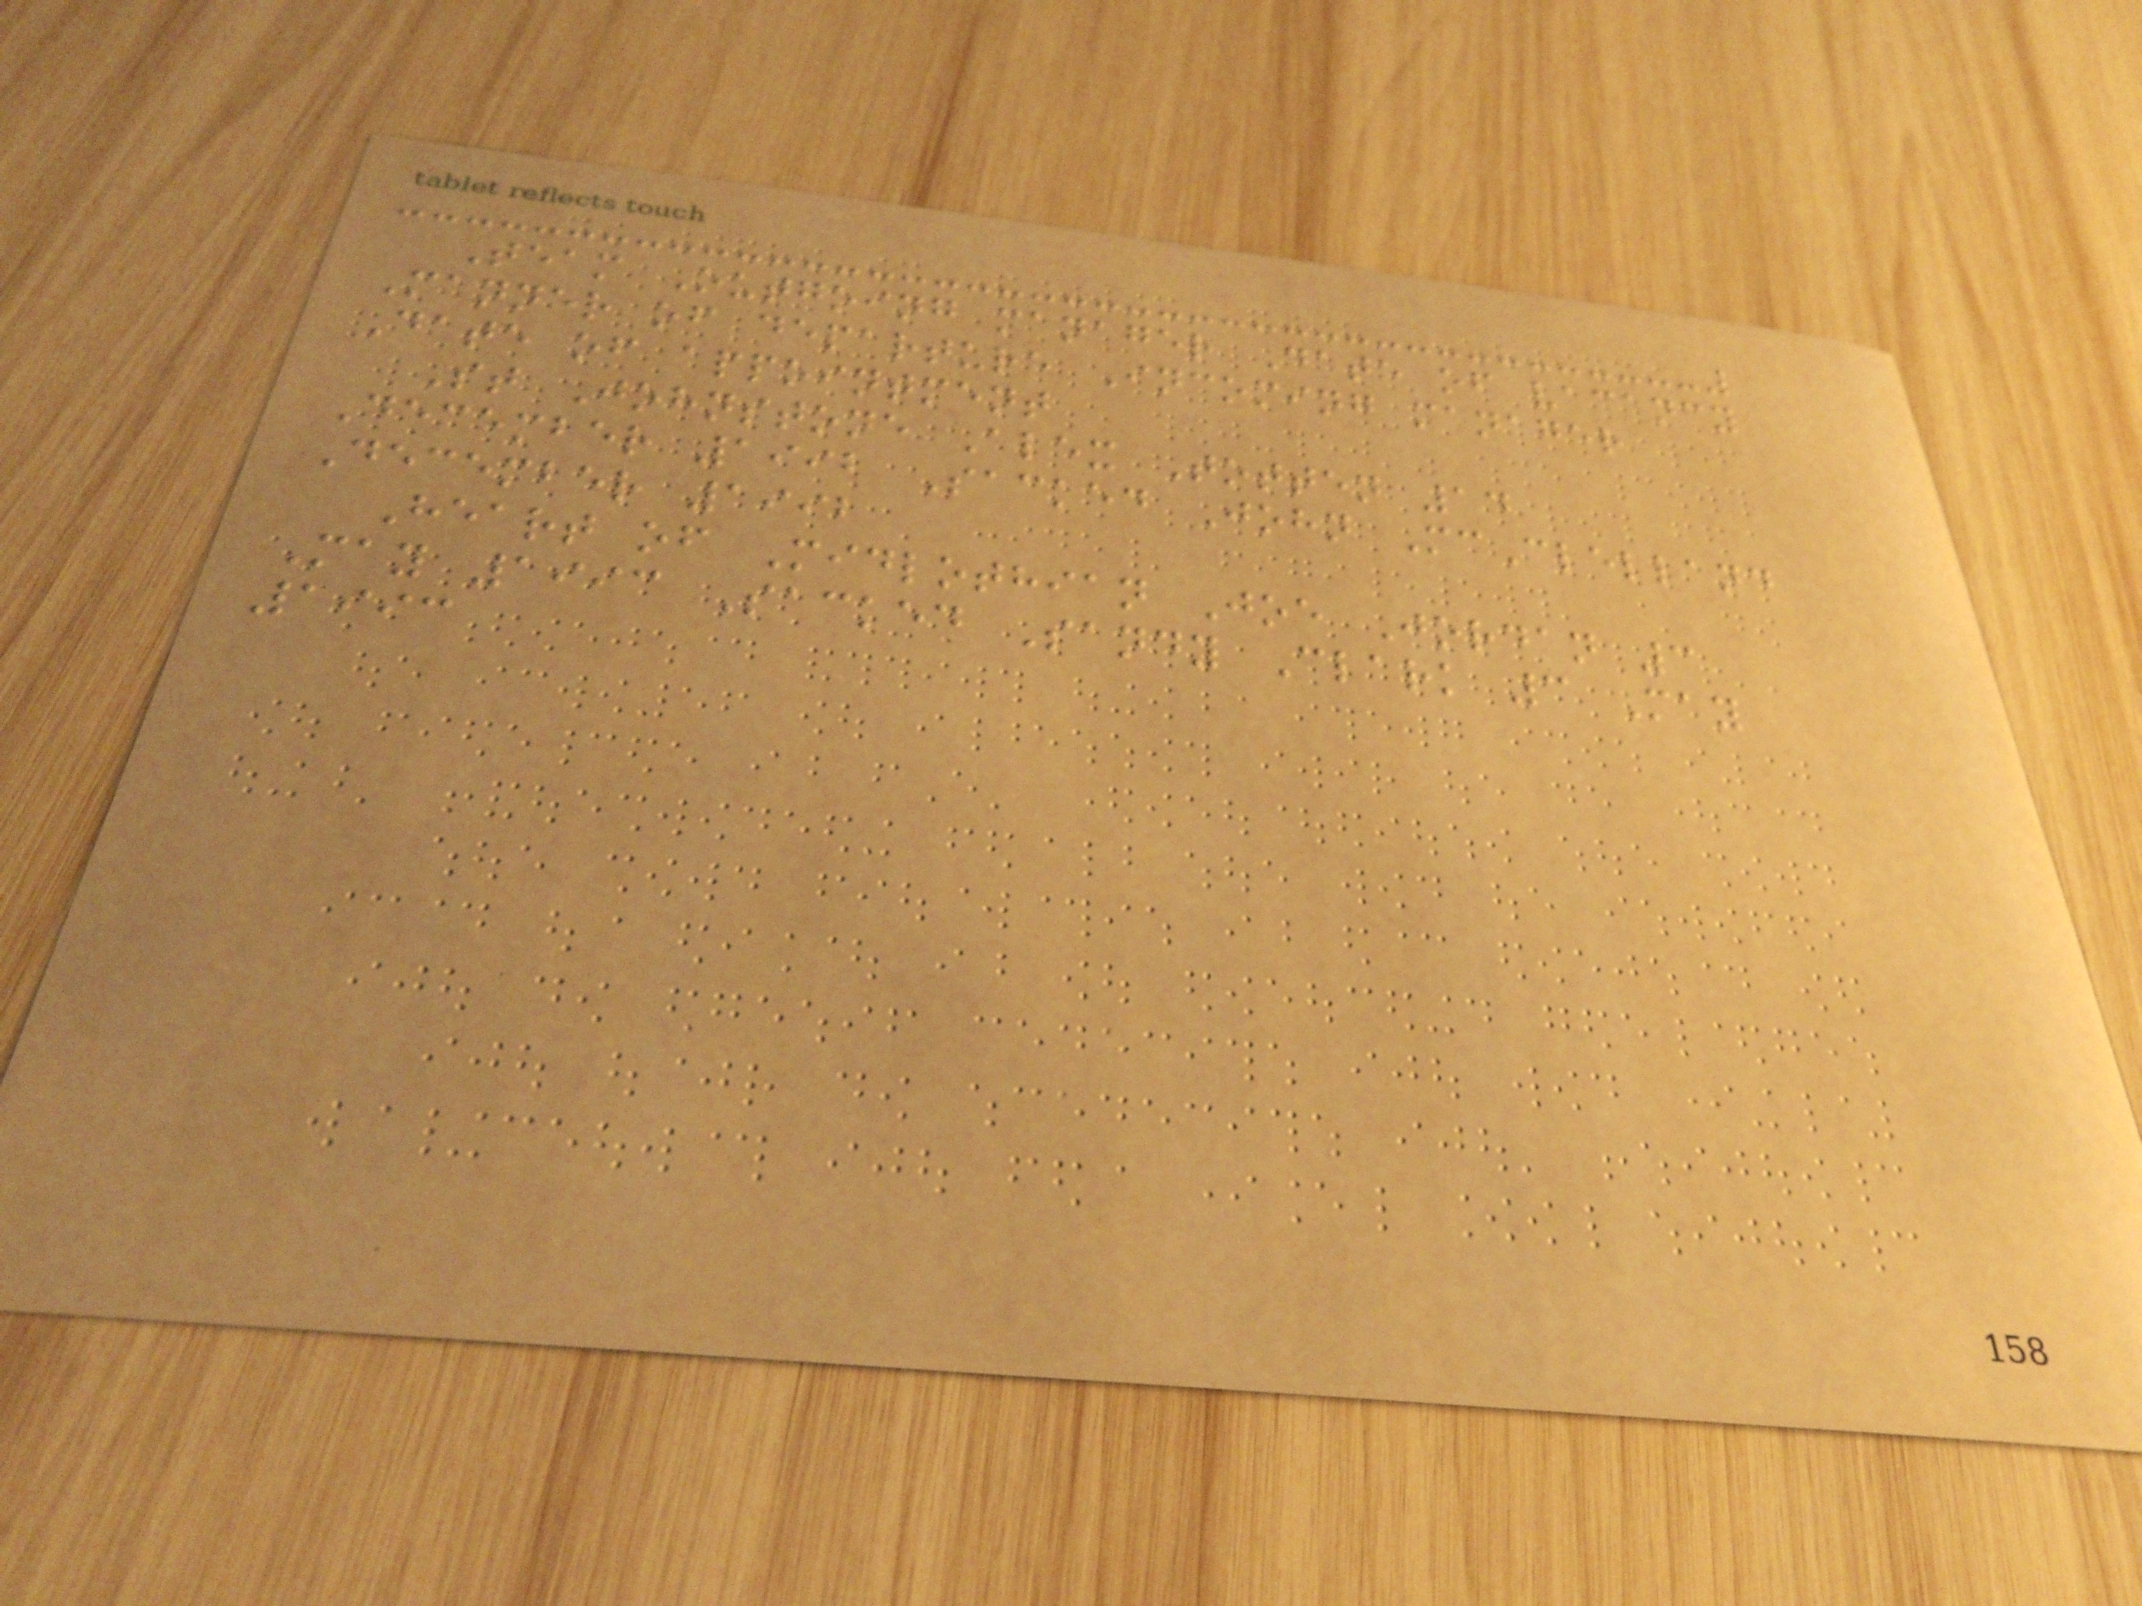Team Outgoing manager Date of vacancy
Manner of departure Incoming manager
Date of appointment
St Johnstone Alex Totten 14
December 1992 Sacked John McClelland
December 1992
Heart of Midlothian Joe Jordan 3
May 1993 Sacked Sandy Clark 3 May
1993
